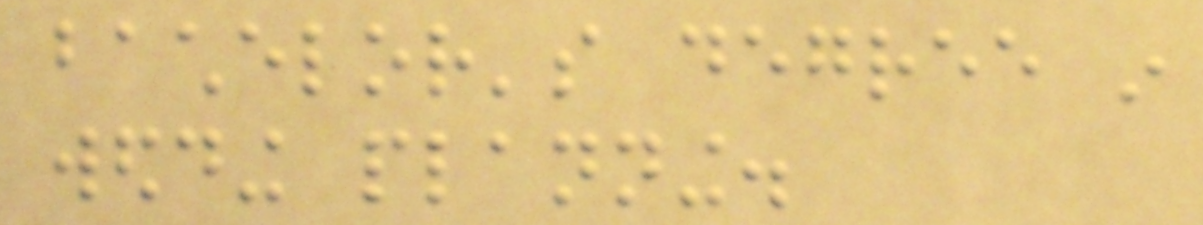bachelor's degree in
wedding planning.
